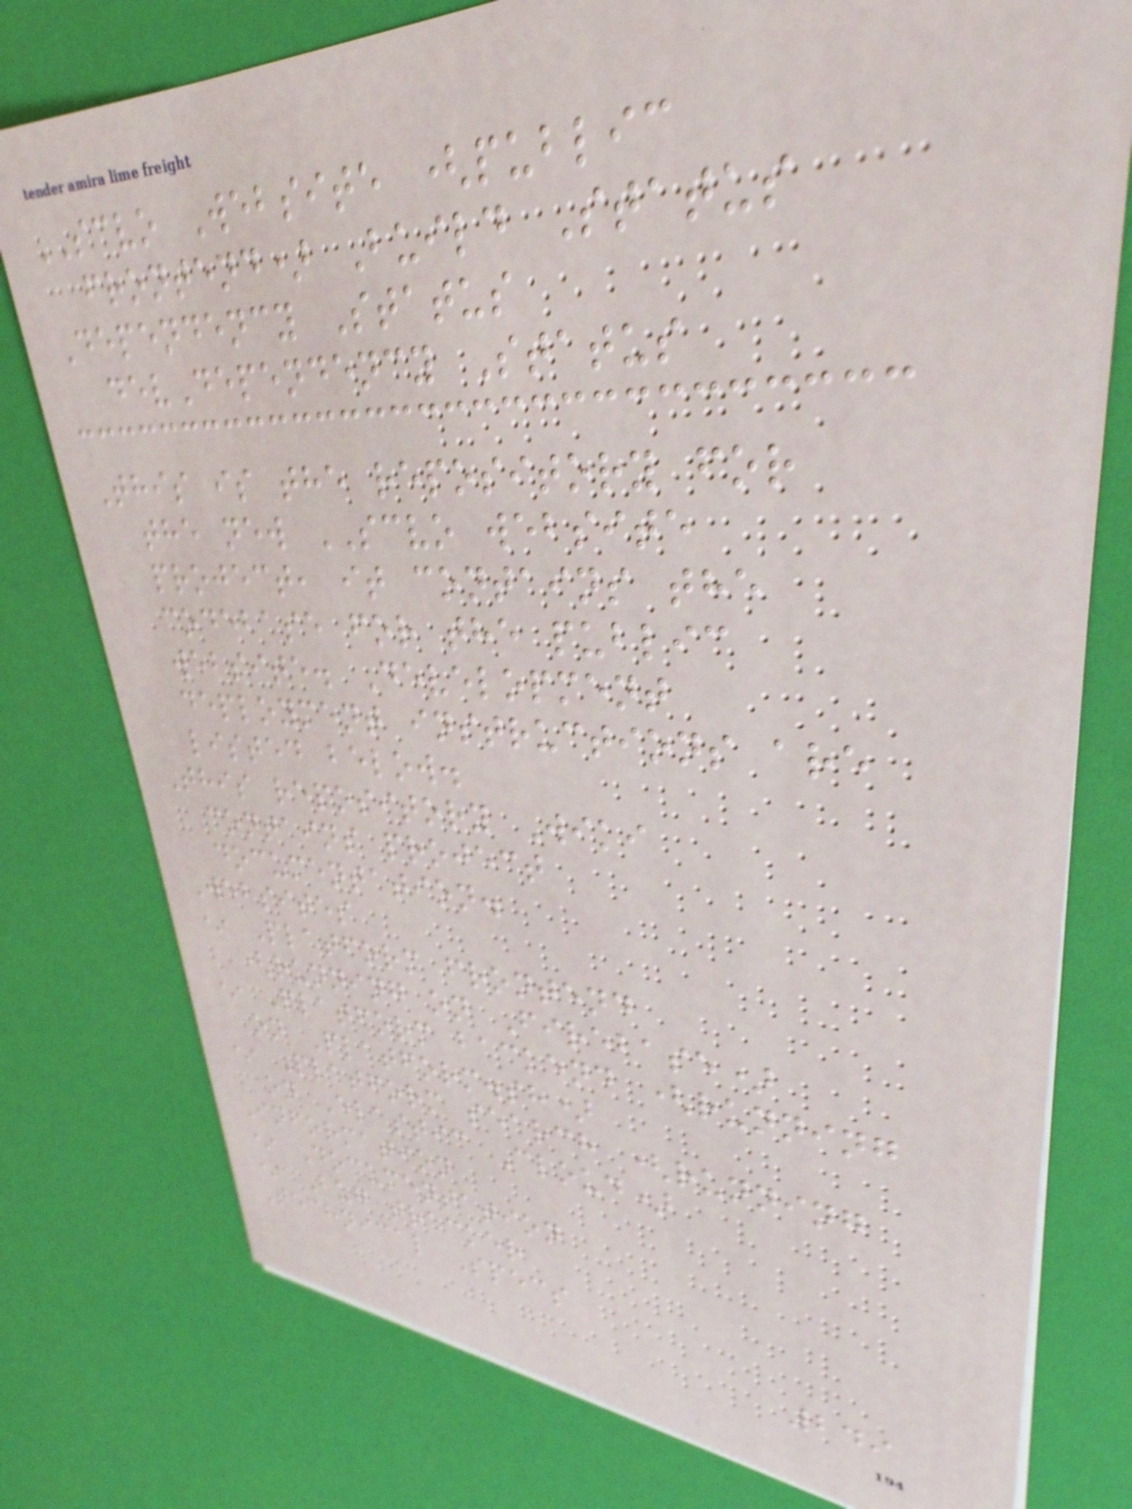SCVO Website (public
frontend) Build Status
Dependency Status
devDependency Status
This is the repository for
the new SCVO website
project, it contains the
codebase for the public
website. Development
deployment instructions are
listed below.
This repository Wiki
contains project
documentation.
Websites
* Platform frontend
(running on Firebase)
* Platform backend (running
on Platform.sh)
* Platform search (running
on Elastic Cloud)
Information
* Documentation
* Bug tracker
Technical Specs
249
